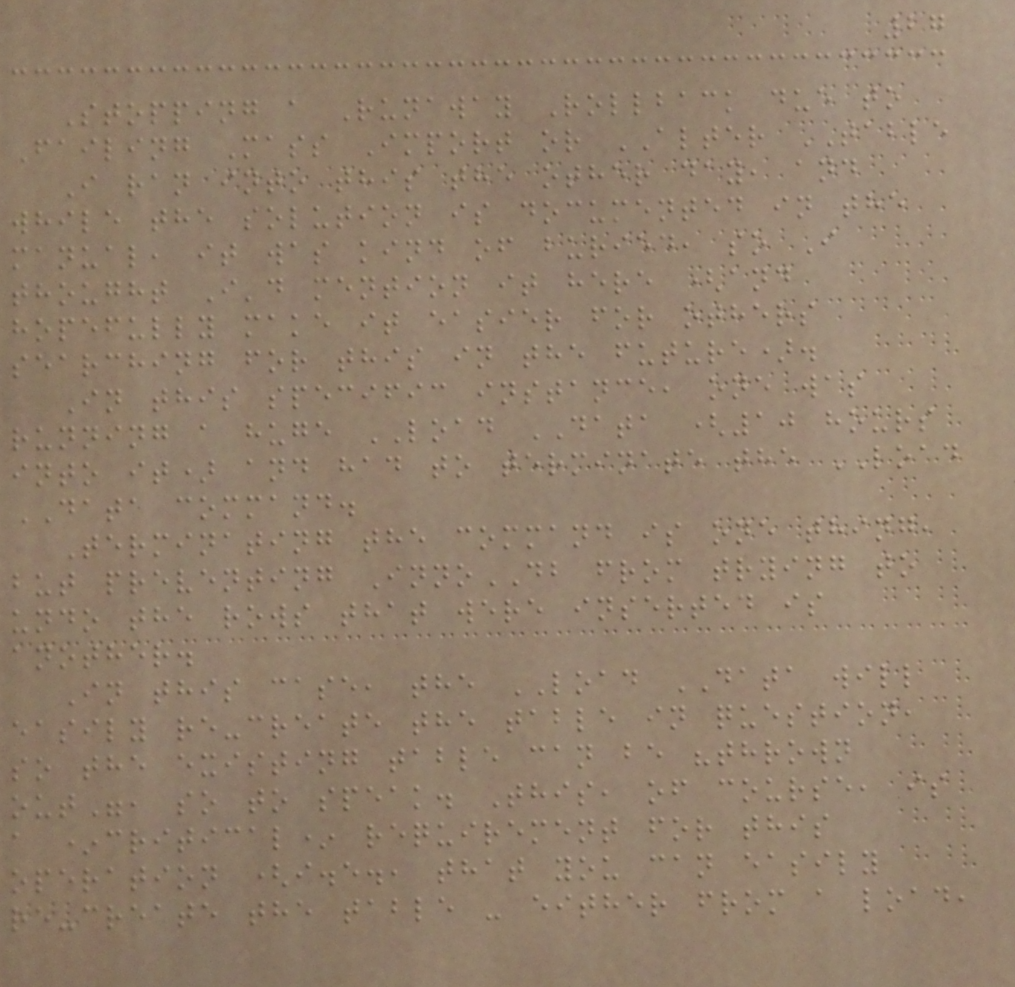27
Stopping a Runaway Rollback due to
Failing Mass Import or ALTER TABLE
I ran into this the other day, and
while the solution is documented in the
manual, it was kind of buried, so I
thought I'd mention it here (and
hopefully make it easier for others
searching for this in the future).
In this specific instance, one was
running a huge LOAD DATA (10 hours
into it) and had to terminate the LOAD
DATA command.
Terminating the command is one thing,
but preventing InnoDB from trying to
undo the rows that were inserted is
another.
In this case, the LOAD DATA will
easily re-create the table in question,
so the existing table can be "thrown
out", so to speak. This, of course, is
a *critical* requirement for this
operation (i.e., that you can easily
re-create the table - either from a load,
